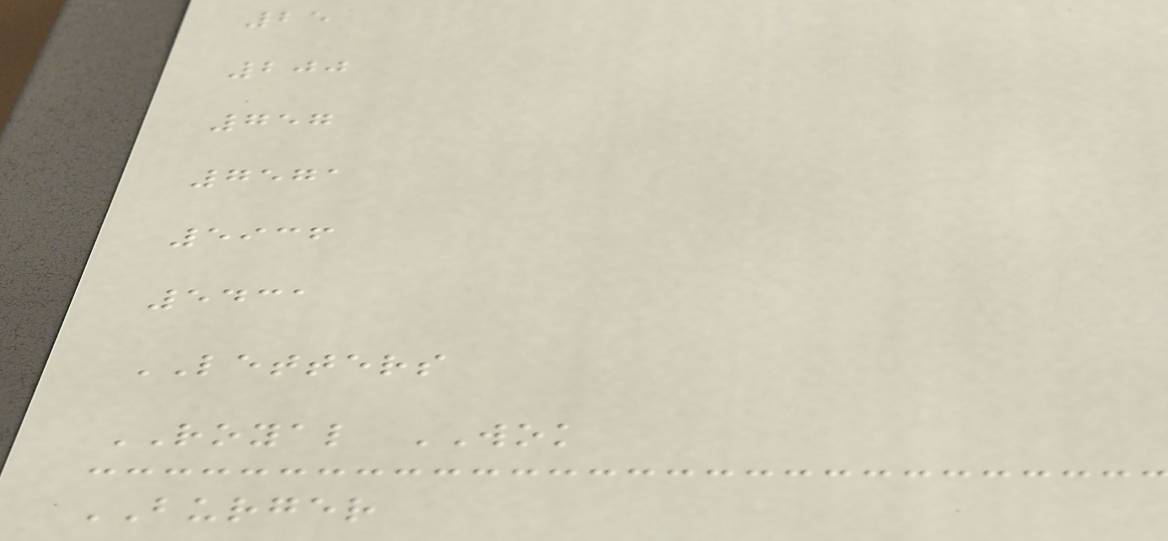25
200
757
7571
5936
5431
LETTERS
ROYAL WOK
BURGER
